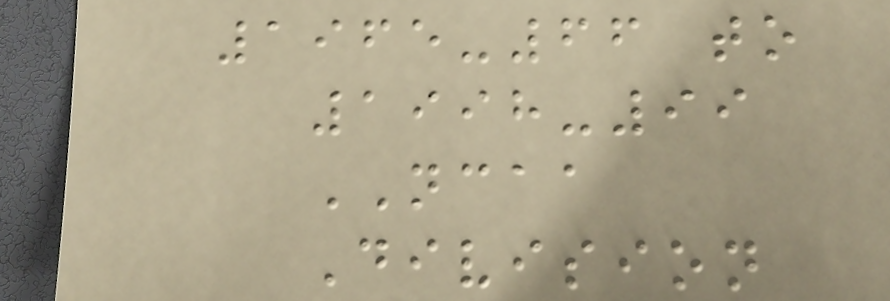1965-66 to
1998-99
NCAA
Division
